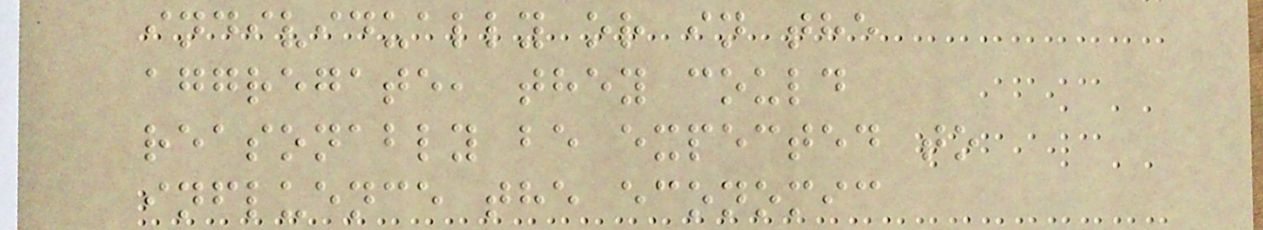individually or in the
aggregate, they could
reasonably be expected to
influence the economic
